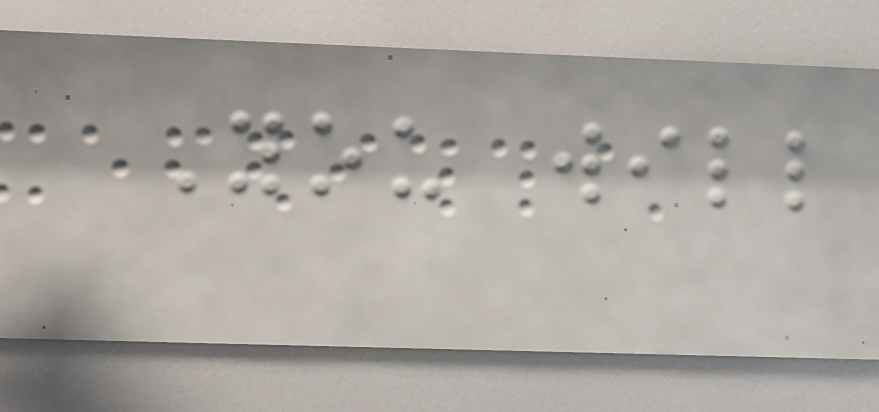You will
